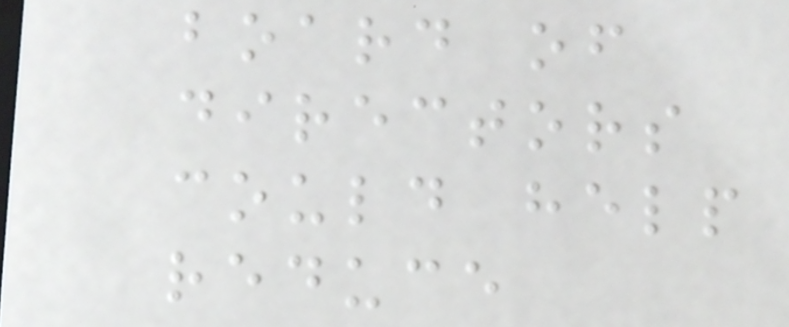board of
directors
could help
reduce
